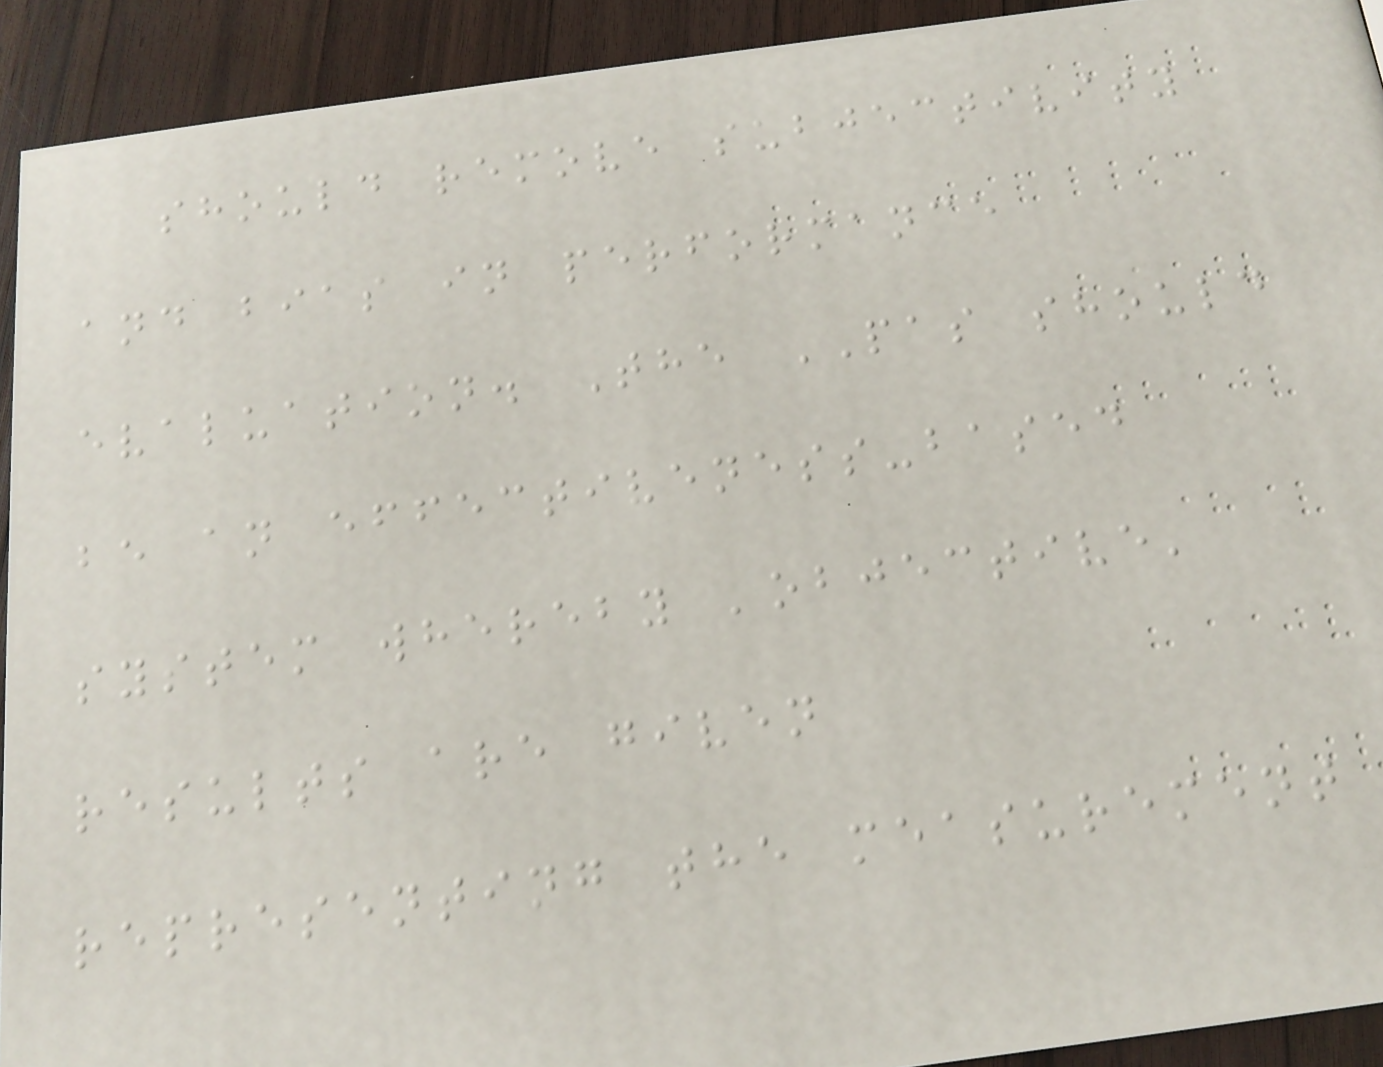should remove subjectivity
and bias in performance
evaluation. The PAS should
be an effectiveness-based
system whereby 'objective'
results are given
representing the measurement
